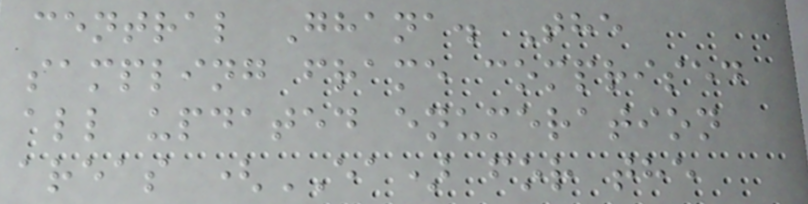central Ghana. The
sampling frame comprised
all updated enumeration
areas (EA) for the
